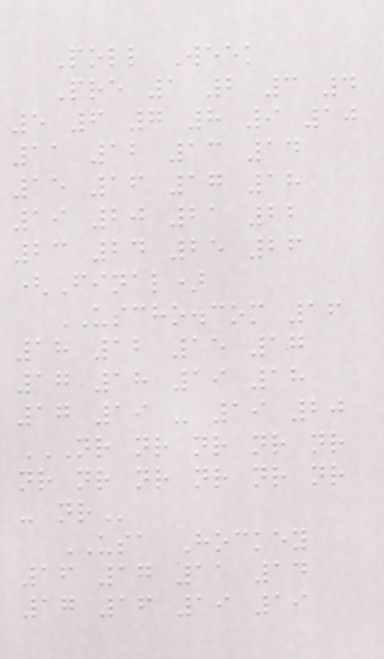Poll Week
Pre 1 2 3 4
5 6 7 8 9 10
11 12 13 14
15 16 17 18
19 20 21 22
23 24 25 26
(Final)
USCHO.com 16
18 12 15 17
17 18 19 18
17 19 - 19 20
NR NR NR NR NR
NR NR NR NR NR NR
- NR
USA Hockey
16 17 11 14
17 16 19 19
